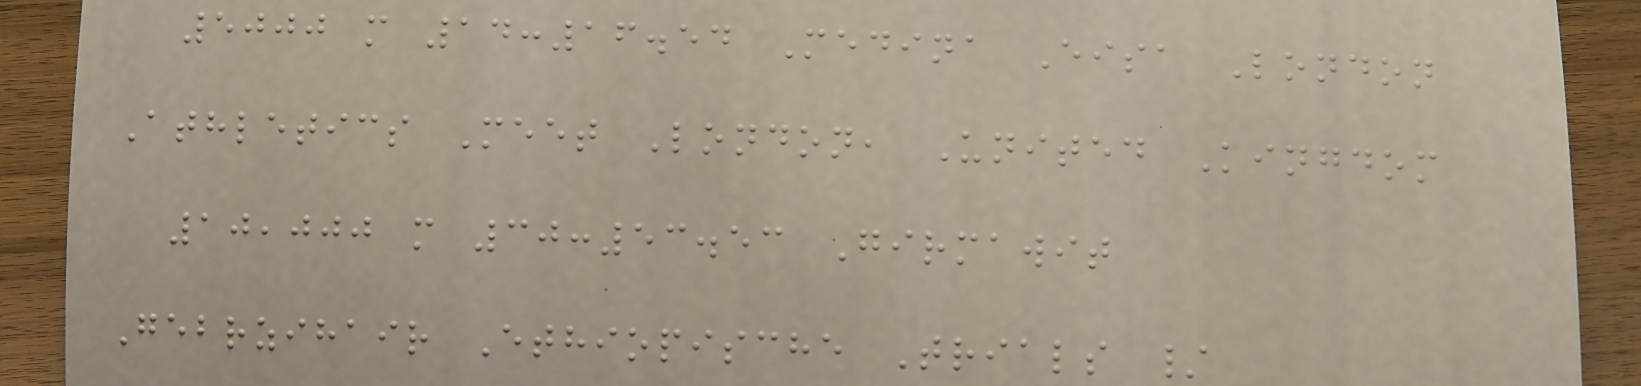5000 m 14:16.54 Medina Eisa London
Athletics Meet London, United Kingdom
10,000 m 30:53.53 Girmawit
Gebrzihair Ethiopische Trials /
